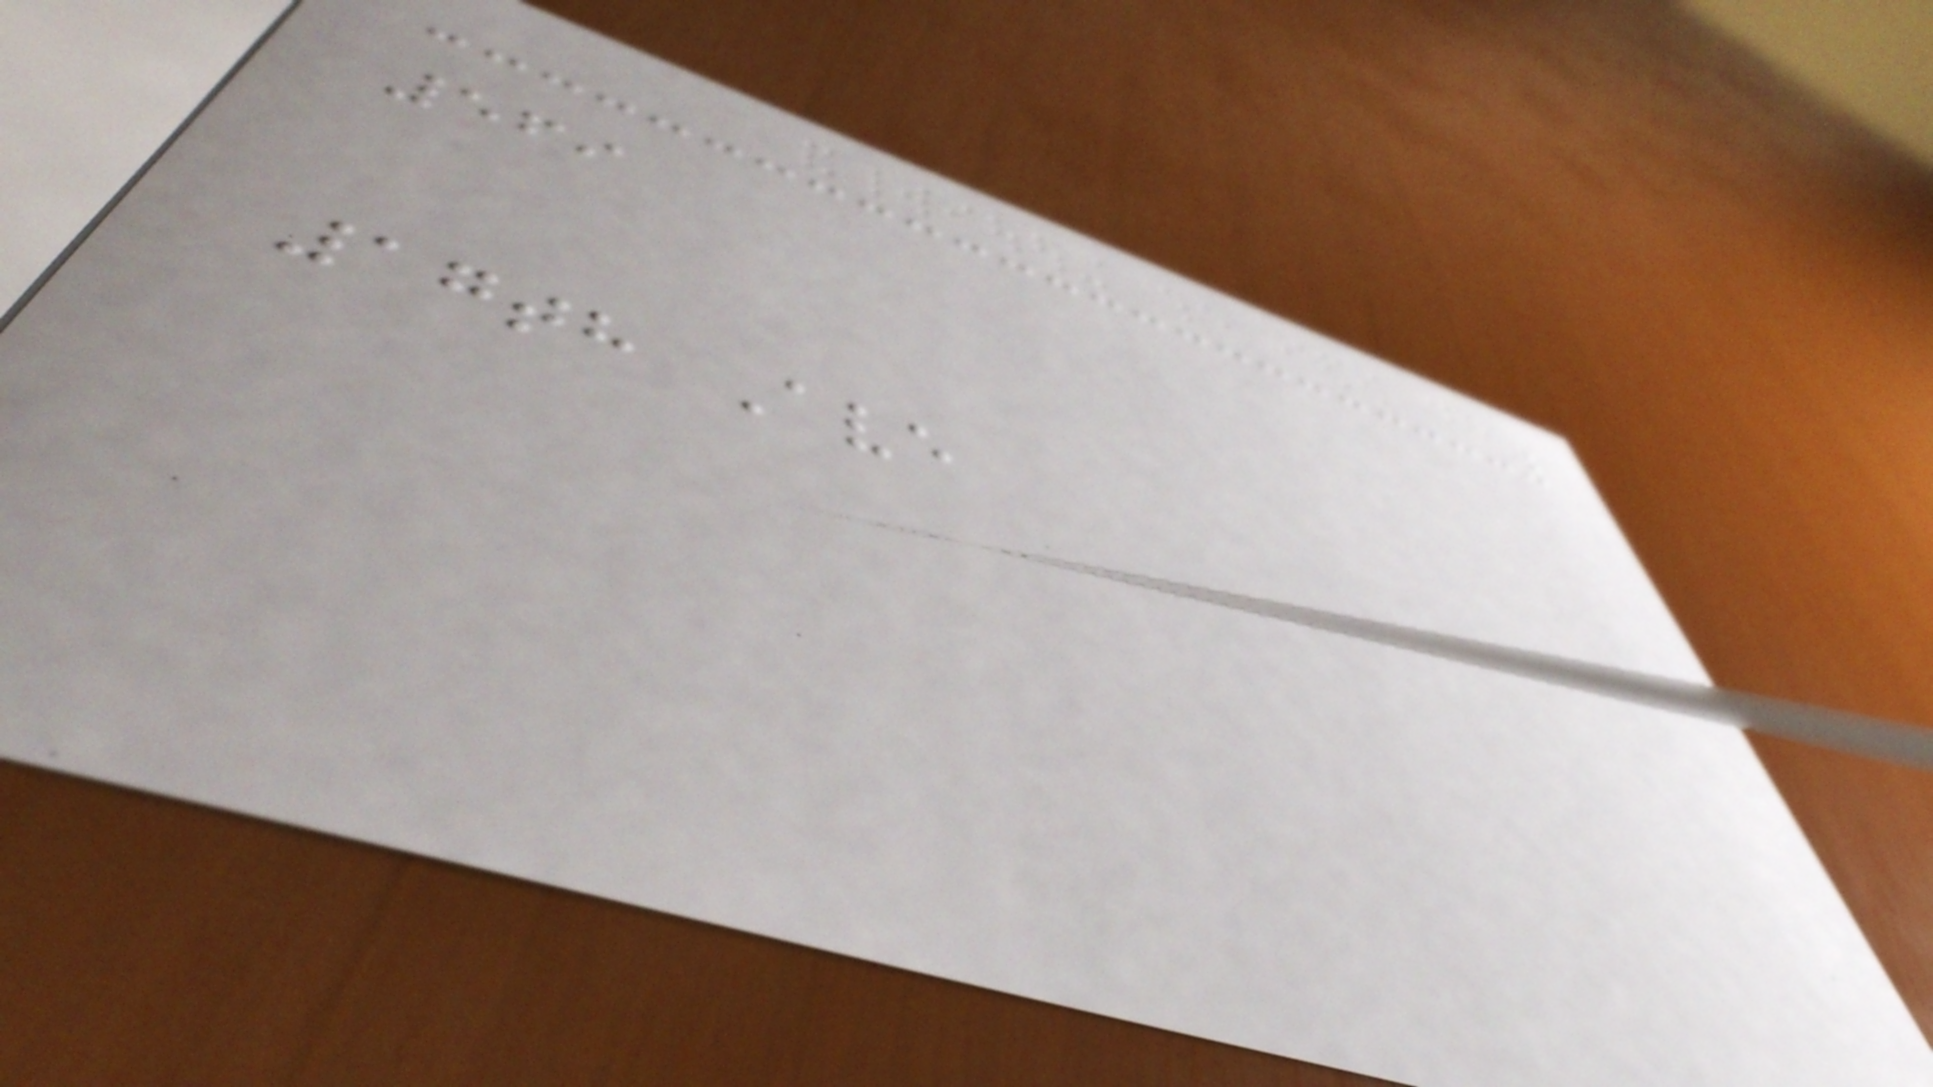569
17th Ave
